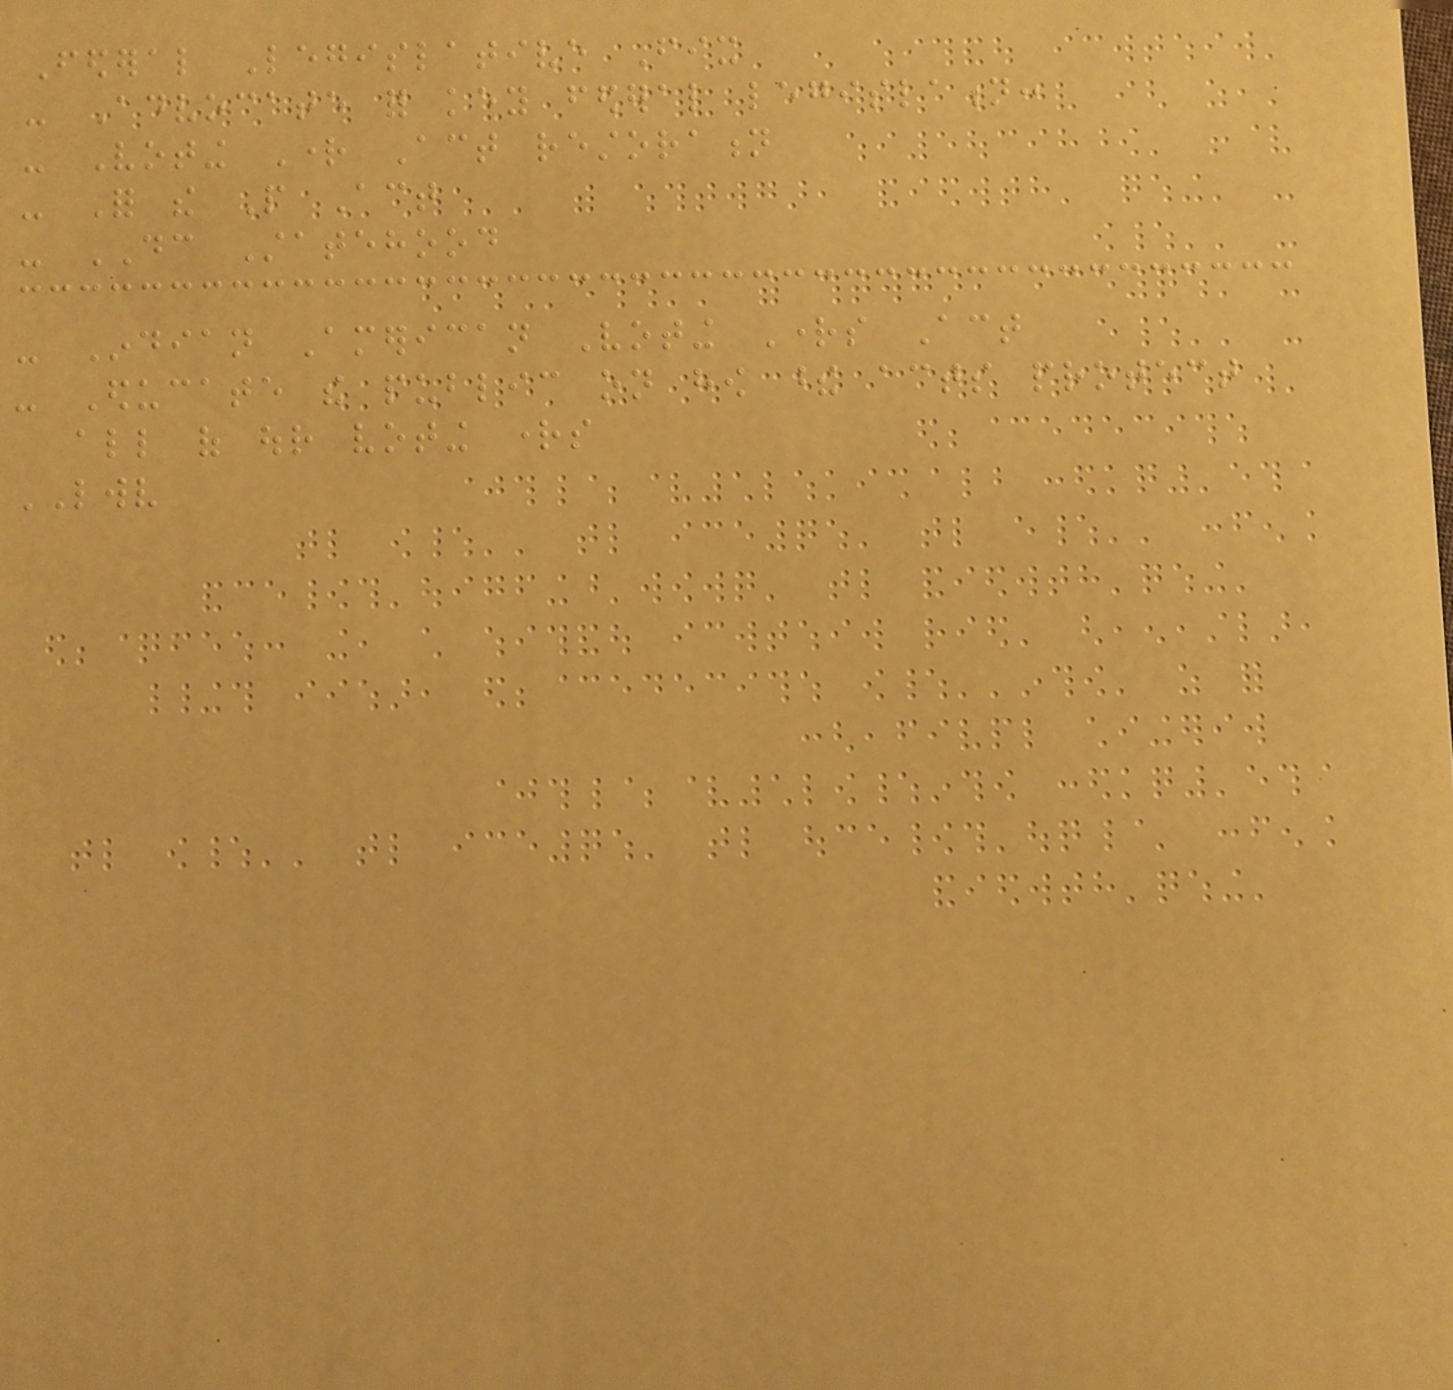Federal Legislative Fix
- Advocate for key federal legislation:
- Voting Right Act restoration
- For the People Act
- DC Statehood
- Indian American Voting Rights Act
- Educate the public on how these acts protect
all of our voting rights
LWV
